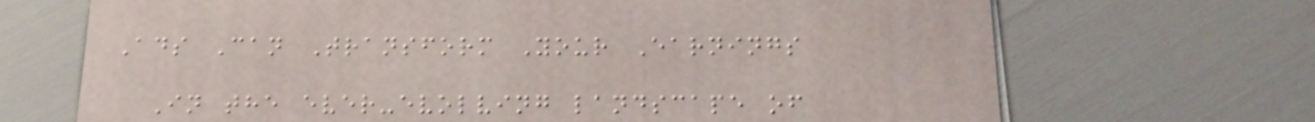Ads Can Transform Your Earnings
In the ever-evolving landscape of
